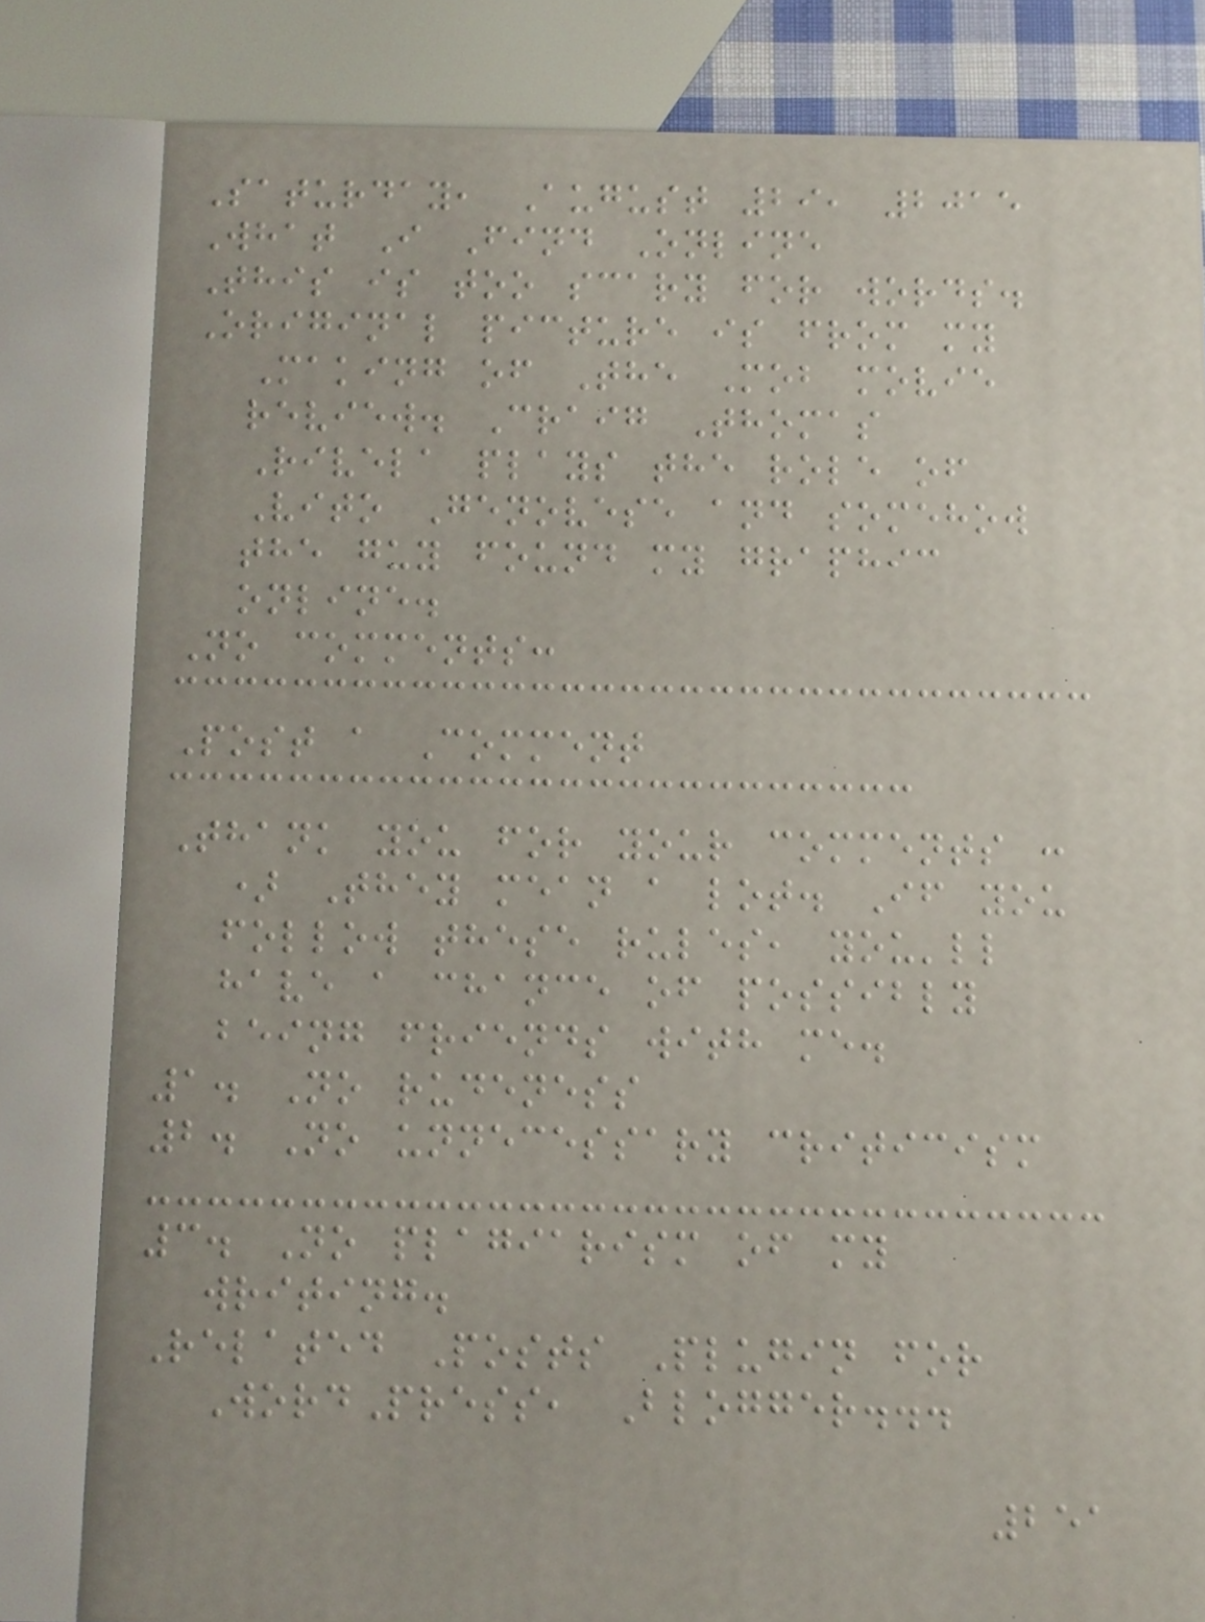Saturday, August 29, 2015
What I Find Online
This is too scary for words.
Original picture is from my
Making of The Mob movie
review. Craig Thomas
Rivela plays the role of
Vito Genovese and somehow
the guy found my graphic
online.
No comments:
Post a Comment
Thank you for your comments :
) They mean a lot. If you
follow these rules, you'll
have a chance of possibly
being friends with me.
1. No rudeness
2. No unnecessary criticism
3. No plagiarism of my
writing.
Related Posts Plugin for
WordPress, Blogger...
251
